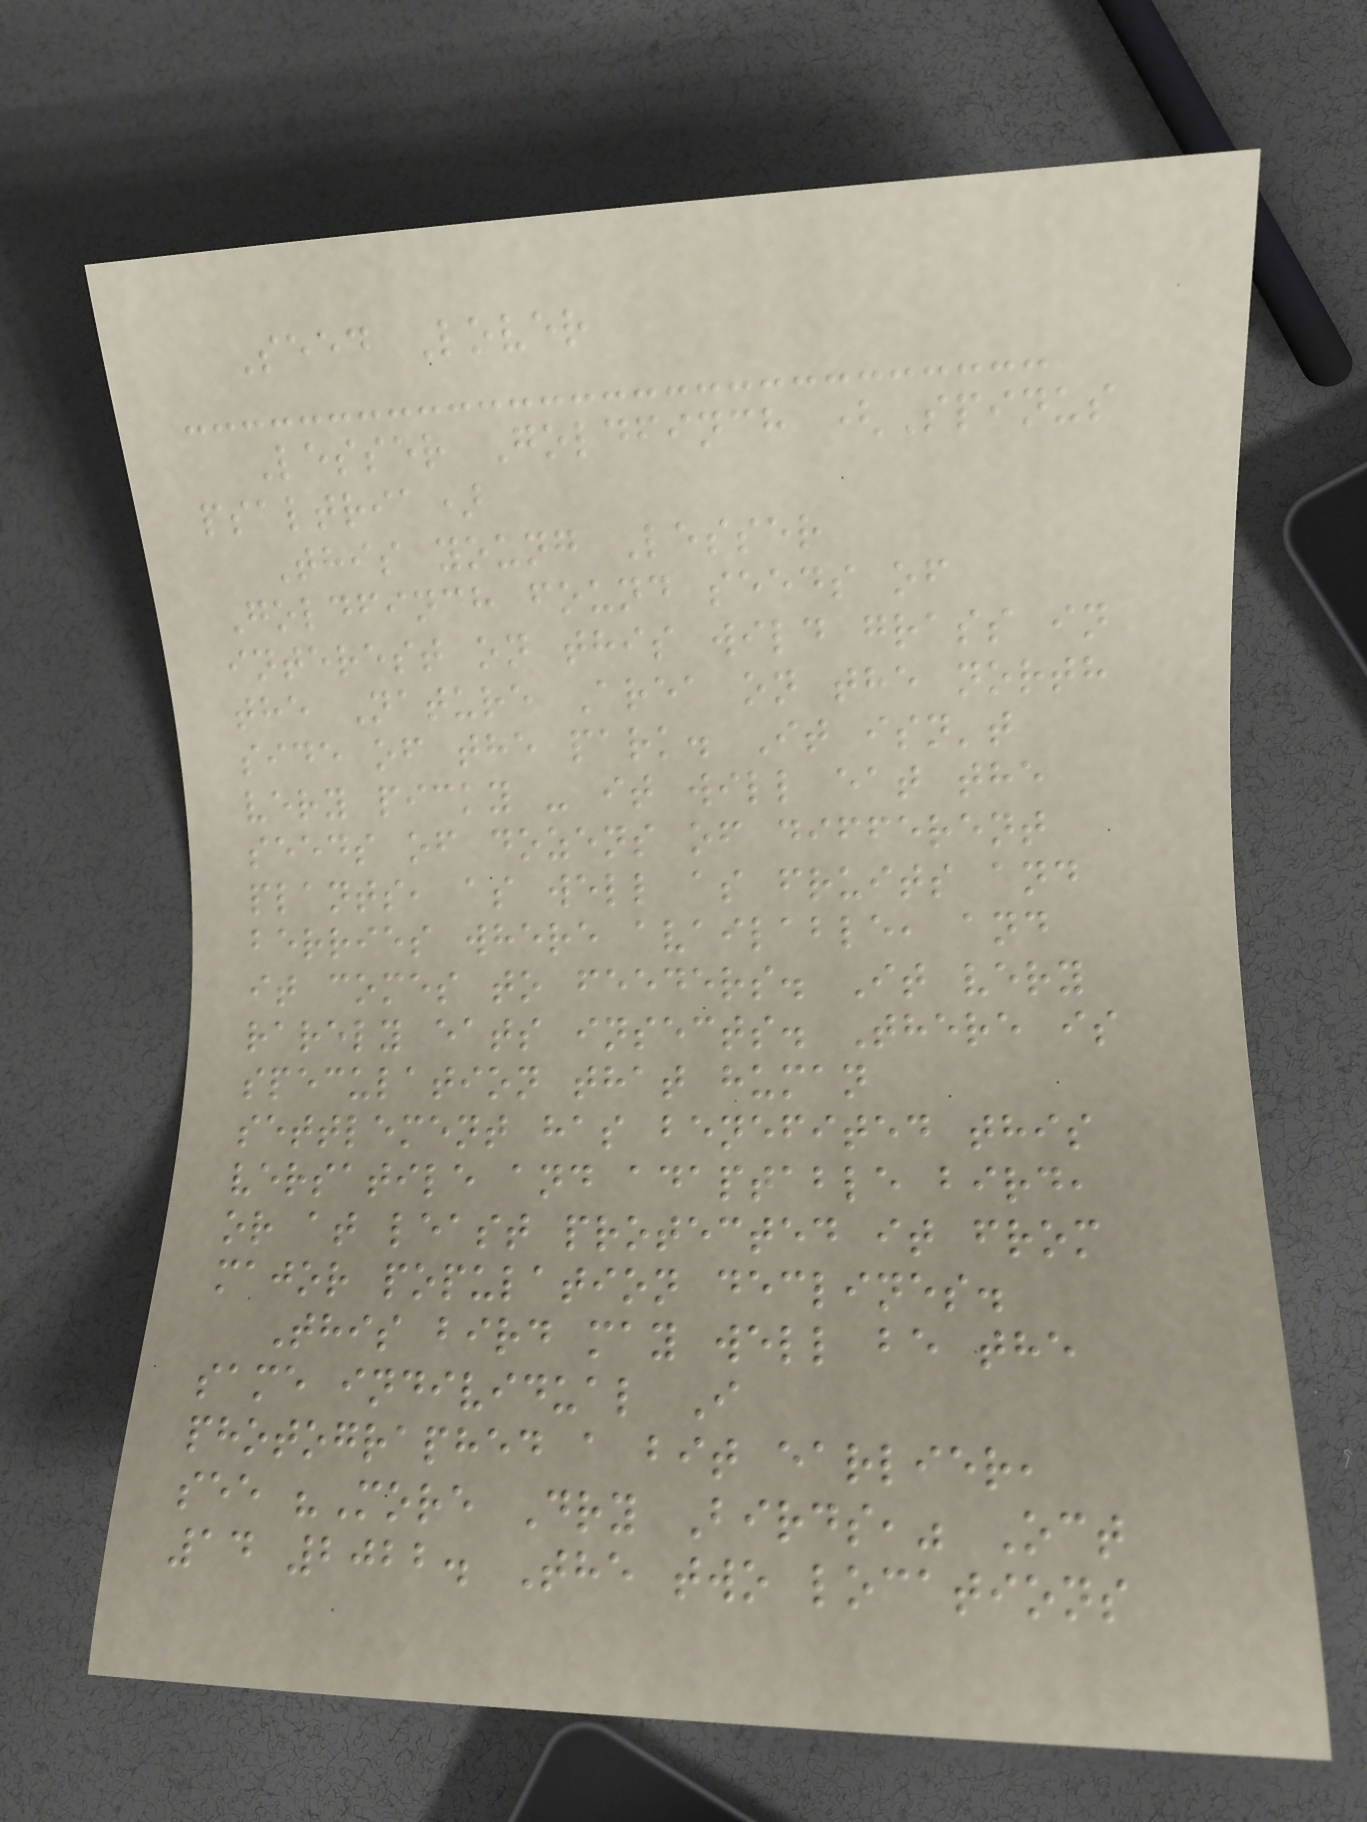Seed Lover
Lesser Goldfinch (Spinus
psaltria)
This young Lesser
Goldfinch found seeds of
interest on this wild grass in
the Nature Area on the north
side of the park. It isn't
very picky - it will eat the
seeds of dozens of different
plants, as well as fruits and
berries where available, and
it comes to feeders. It very
rarely eats insects. There is
speculation that human
settlement has benefited this
versatile and adaptable bird,
or at least protected it from
major population declines.
This bird may well be the
same individual I
photographed a bit earlier,
see "More Dry Birds," Oct
14 2022. The two locations
